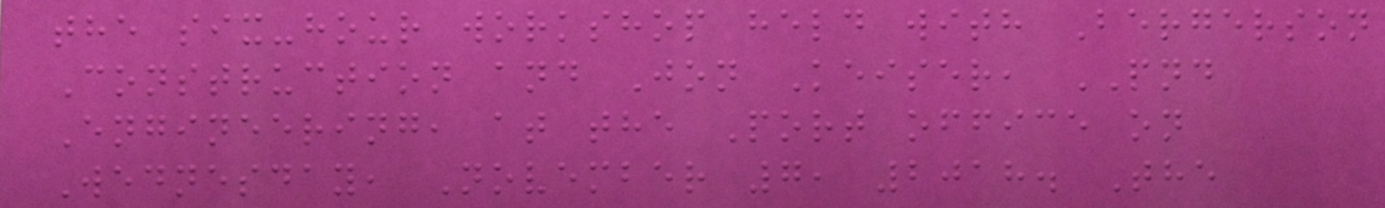the six-hour workshop held with Bergerson
Construction and Jon Keiser, PND
Engineering, at the Port office on
Wednesday, November 7, 2018. The
